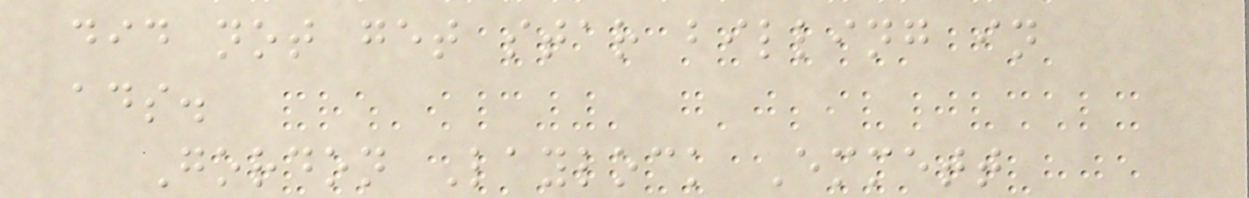did not get star billing in
ads.
Gordon Laylock Emmett
